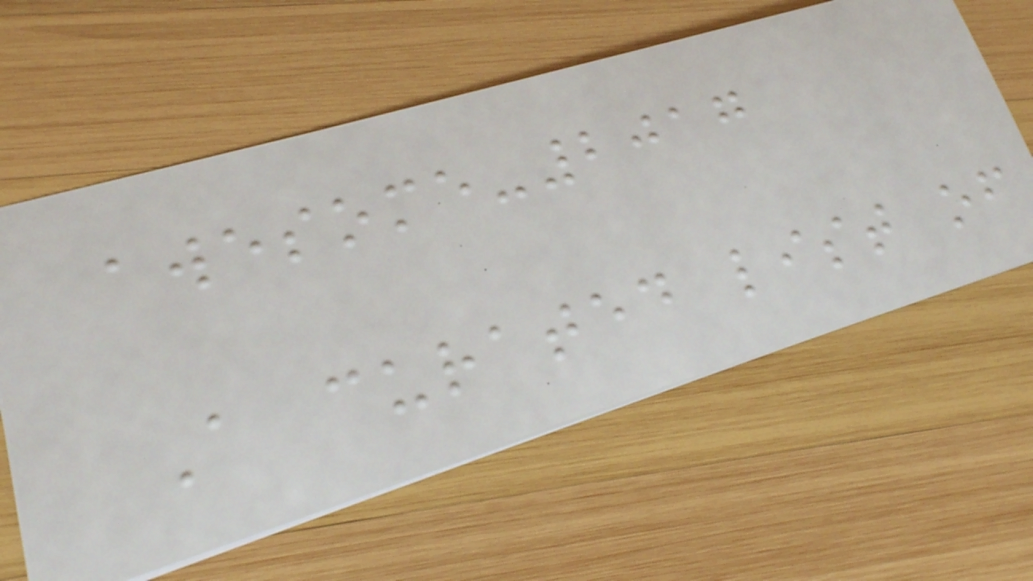awesome-2017
A curated list of
